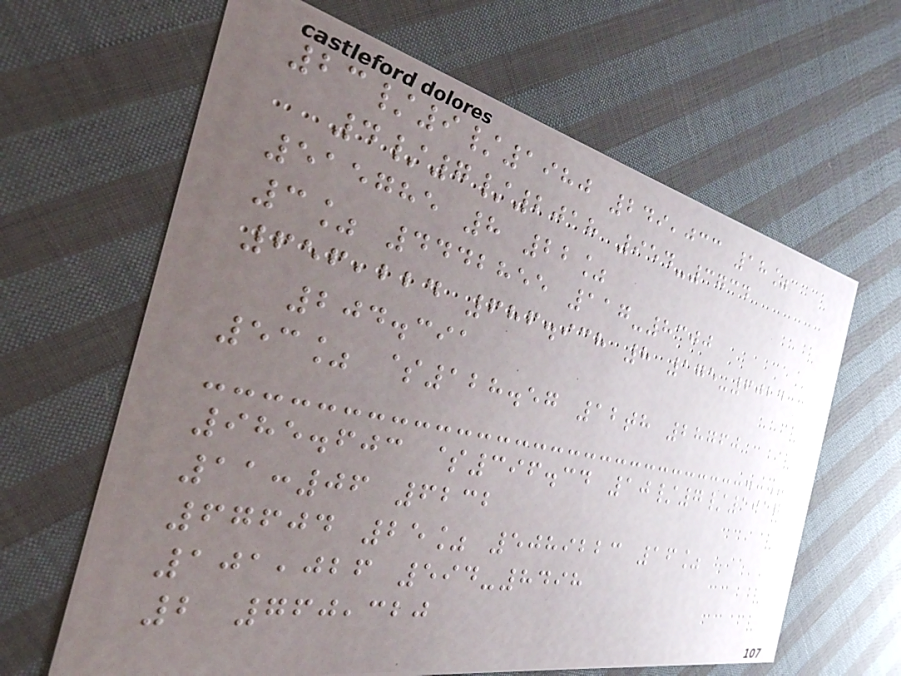23/9/1980 249,033 18%
4/7/2018 954-3734
515785 8 22%
3% 4442855 117-8300
656,224 686.938 8 175-6024
204.391
53% $128.57 12th 28760
985.603 $396.34 10/7/1917
11:06 6232
67604 25% 5089223 16%
101,026 594-8498
2 760,320
